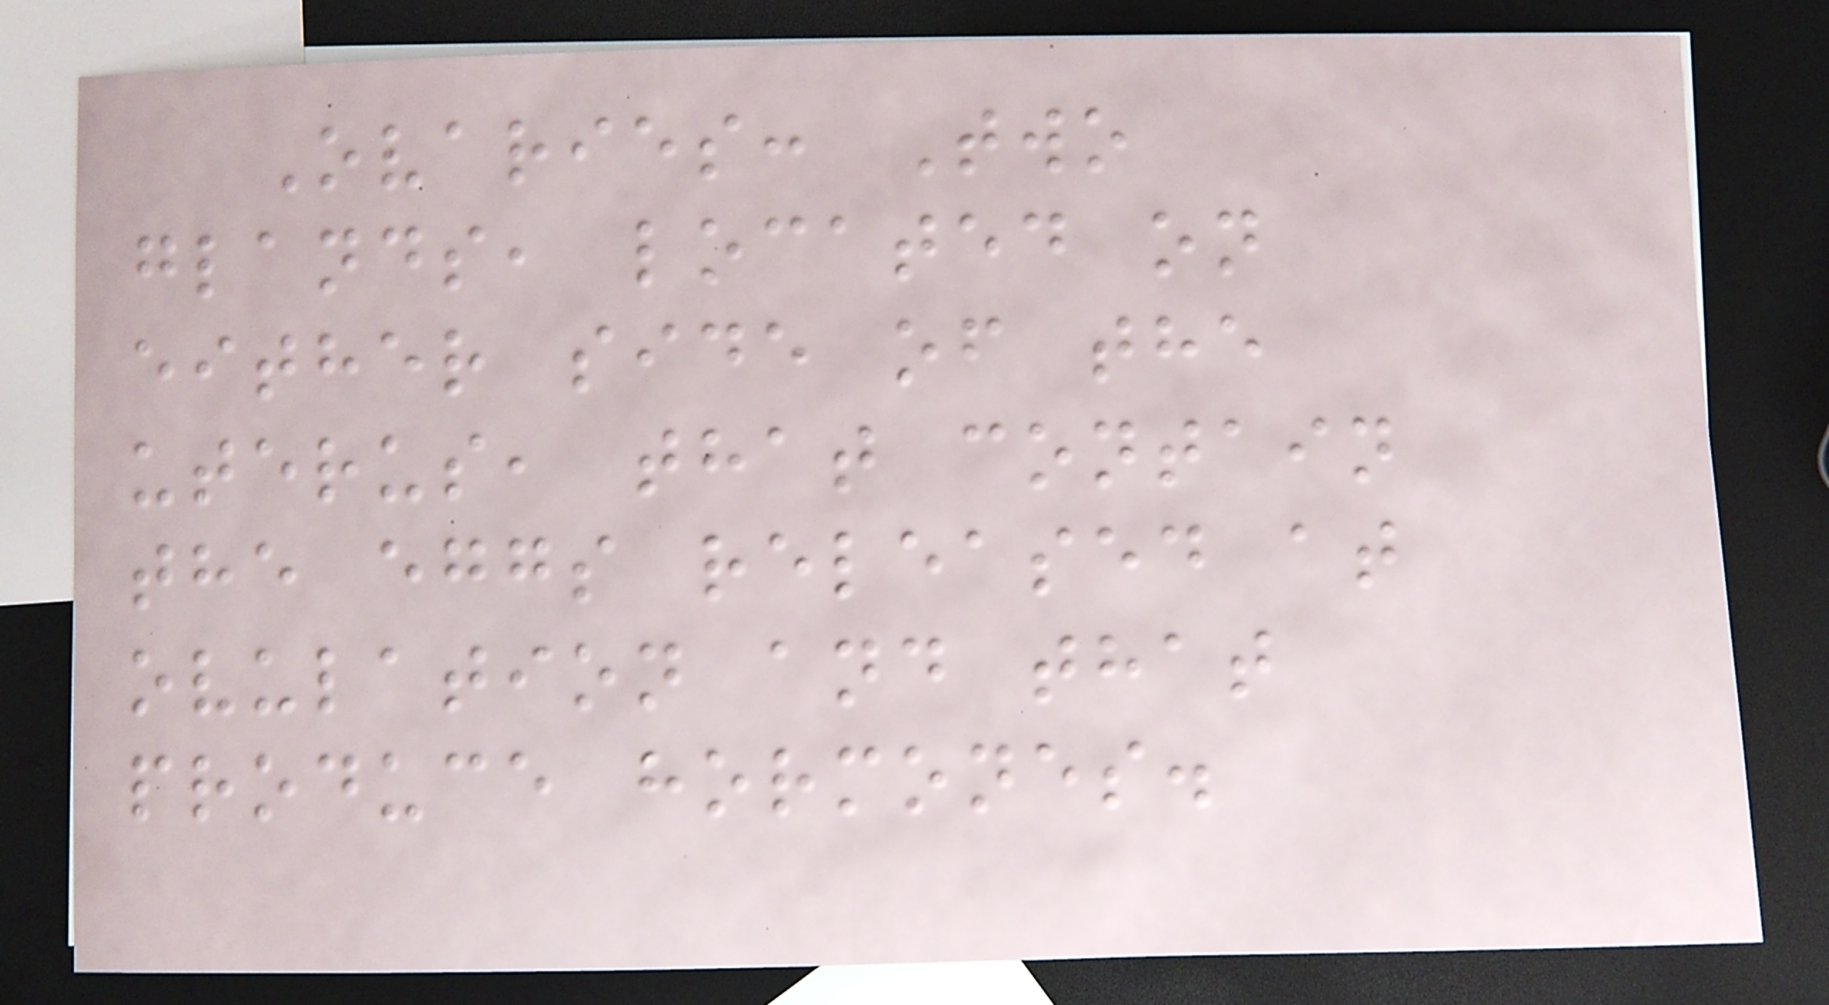Ovaries: Two
glands, located on
either side of the
uterus, that contain
the eggs released at
ovulation and that
produce hormones.
